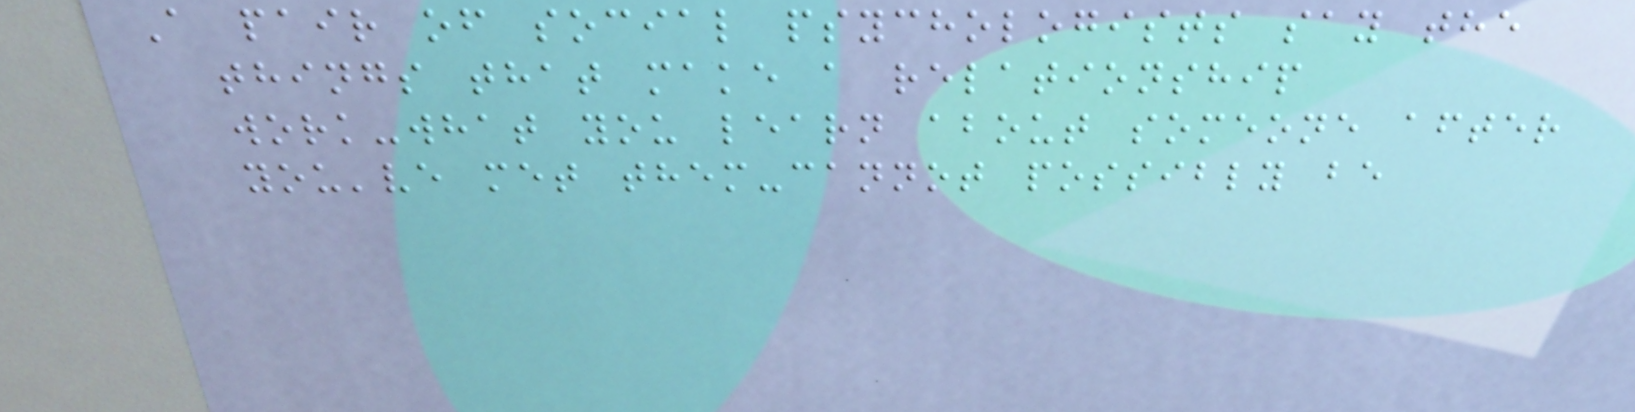A pair of social psychologists say the
things that make a relationship
work-what you learn about someone after
you've met them-cannot possibly be
